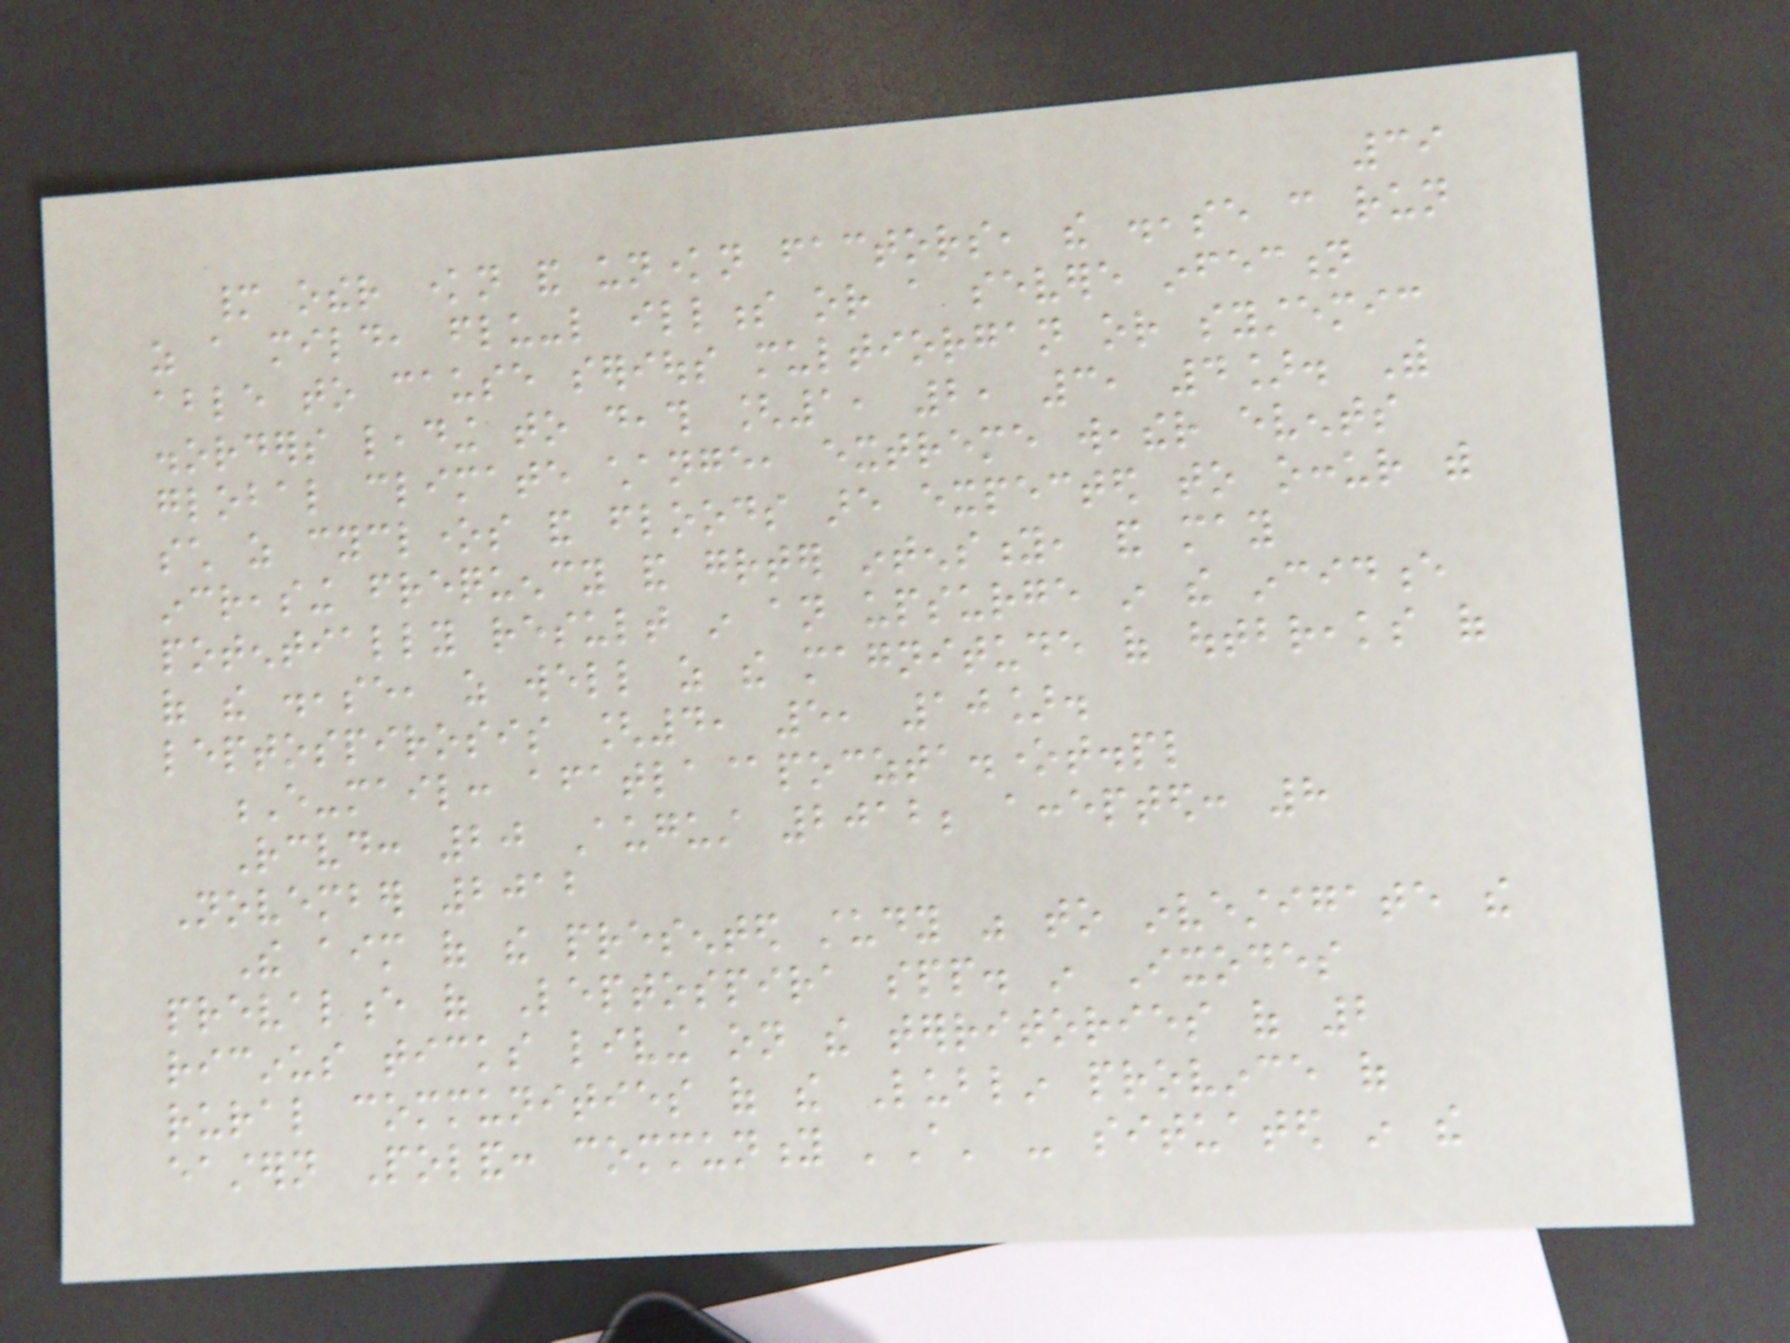39
many other known and unknown factors, the disease can run
as a mild, flu-like illness or a severe infection
able to cause serious multiorgan or systemic
disorders leading to death [1, 2, 3, 4]. With
global climate change, extreme weather events
such as cyclones and floods are expected to occur with
increasing frequency and greater intensity, and may
potentially result in an upsurge in the incidence
of the disease, as well as the magnitude of outbreaks of
leptospirosis [4, 5, 10].
E-mail: afatla@poczta.onet.pl
Received: 20 August 2012; accepted: 8
November 2012
The aim of the presented study was to investigate the
prevalence of Leptospira spp. in Ixodes
ricinus ticks living on the territories of 2
rural communities of the Lublin province of
eastern Poland: community 'A' - situated in the
